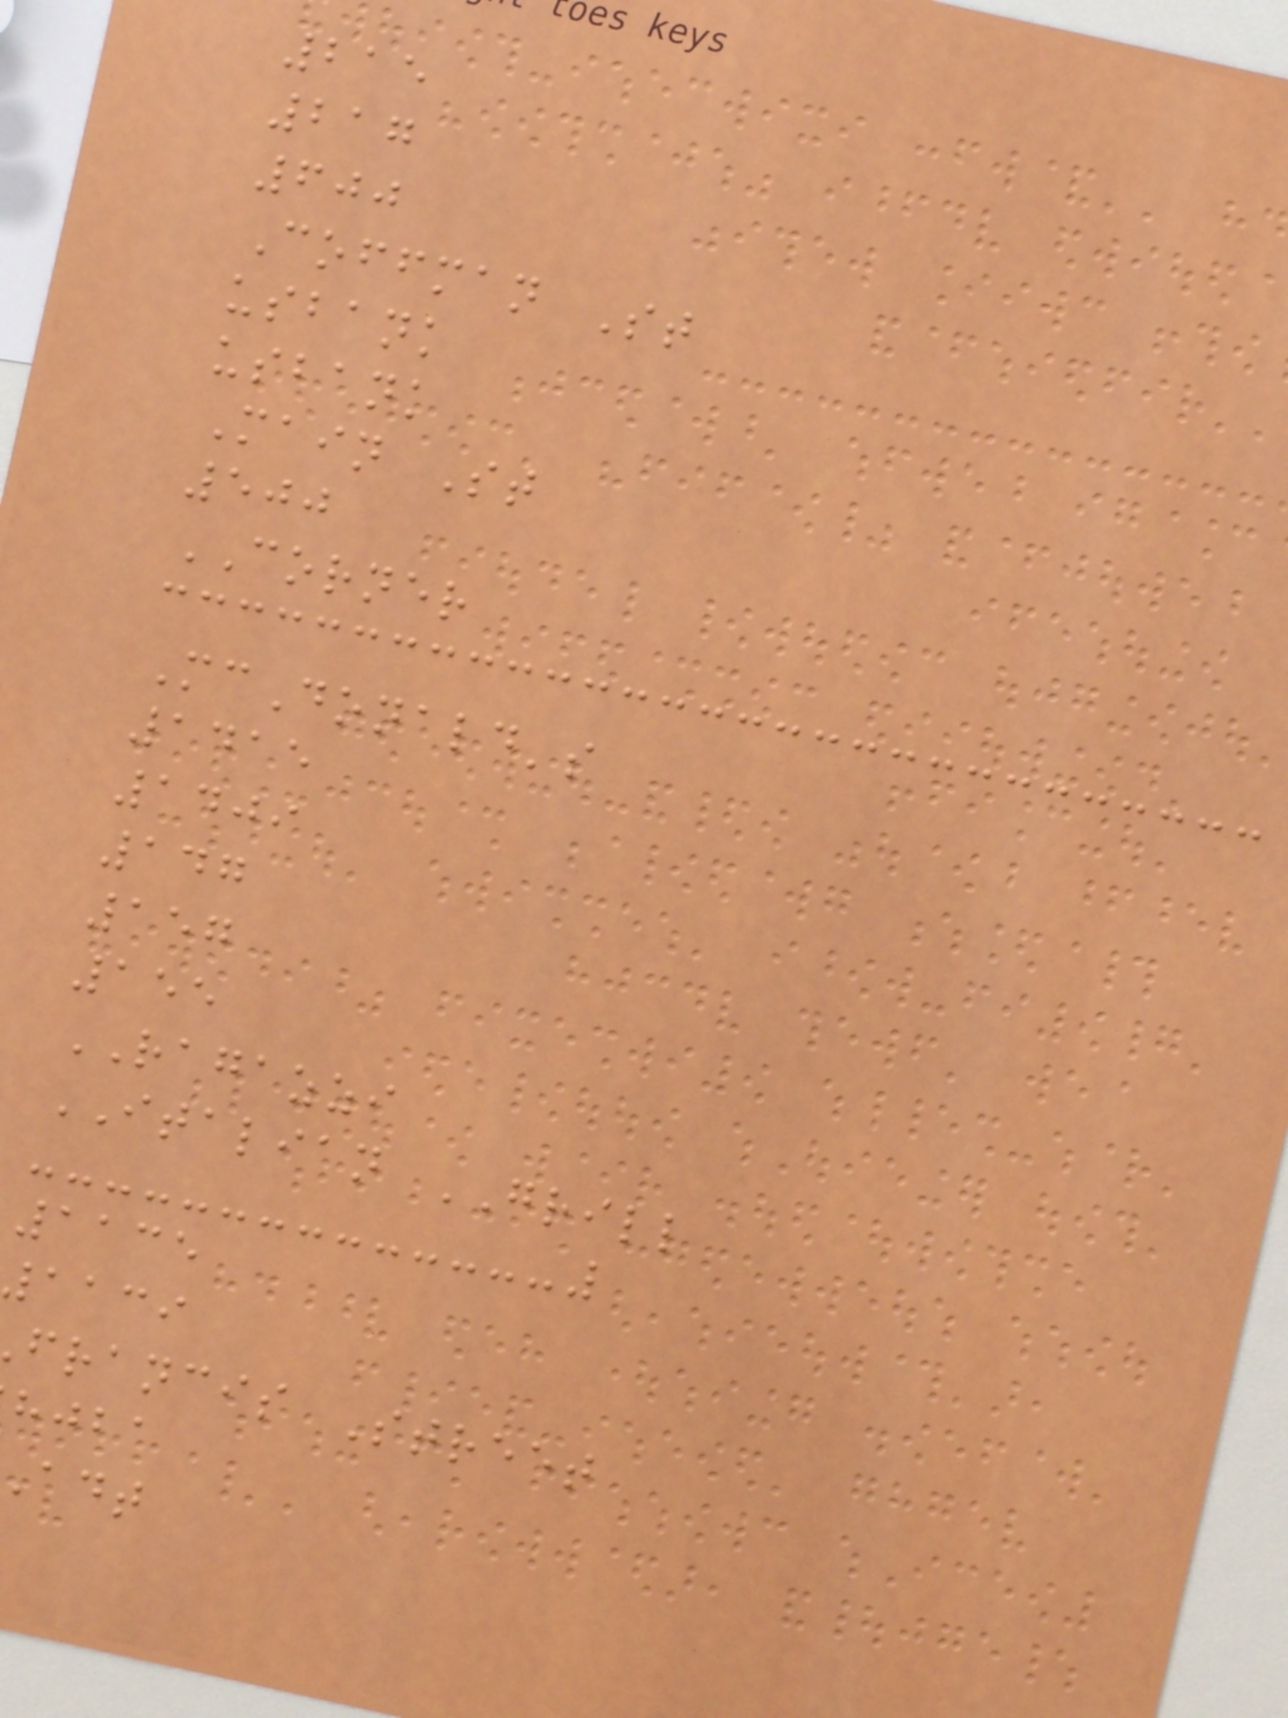215
217
600
Coffman St
usbank
usbank
Main St
500
CORNER
McDonald's
1415
1409
147
157
155
RAGAZZI
ITALIAN GRILL
1135
aaci
francis Street
hjba
